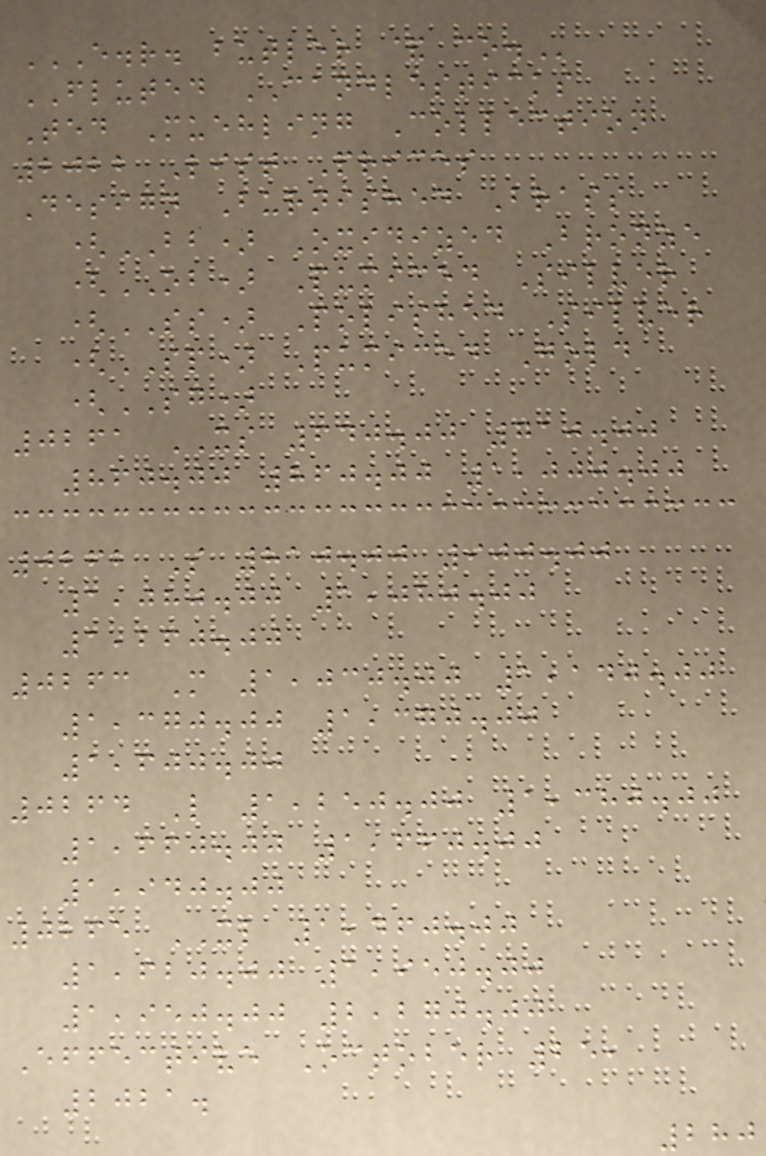E.R. BUTLER & CO.
FLUTED CANDLESTICKS
Ted Muehling Collection
2022 List Prices
Design Burnished Brass
(BB) Oxidized Bronze
(OB) Pumiced Silver
(SS) Polished Silver
(SP) Pumiced Gold
(SG)
0261 XS 640.00 710.00
860.00 860.00 1,000.00
0262 S 810.00 900.00
1,080.00 1,080.00
1,260.00
0263 M 1,030.00 1,140.00
1,370.00 1,370.00
1,600.00
0264 L 1,250.00 1,380.00
1,660.00 1,660.00
1,940.00
0265 XL 1,460.00
1,620.00 1,950.00
1,950.00 2,270.00
Effective October 25,
2021.
280
